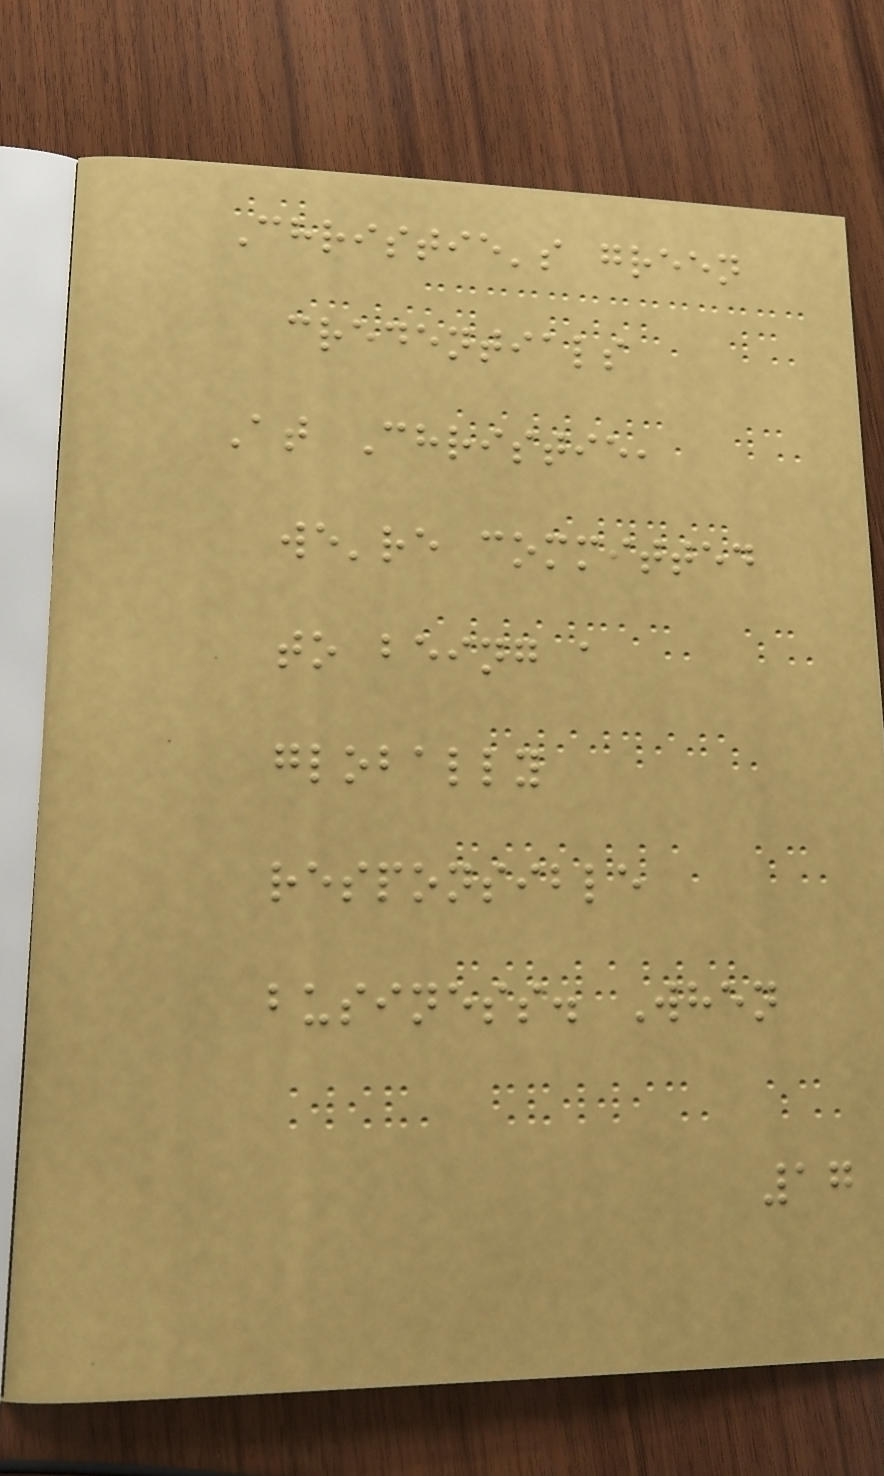Christie's green
credentials
At Christie,
we're committed
to being a
globally
responsible
business. When
17
